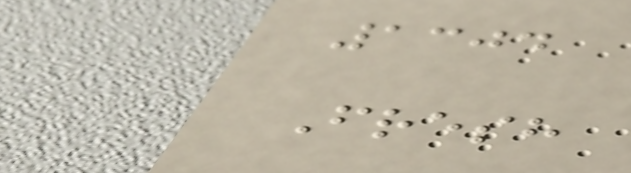1304
Fresh
